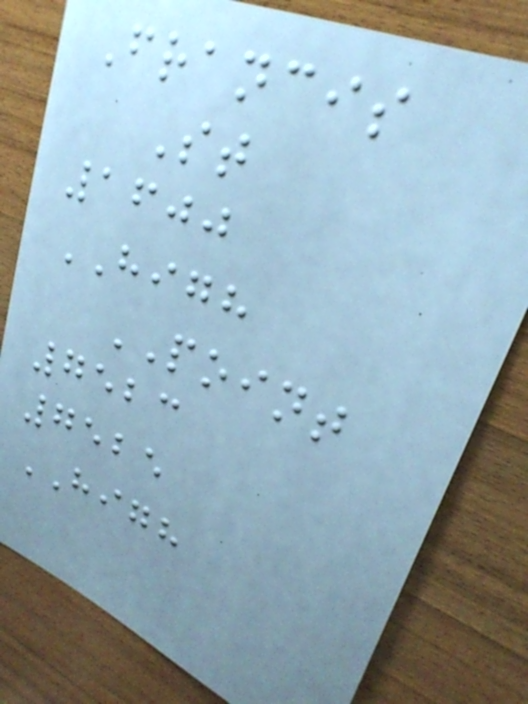Francis
St
1600
HIGH
POINT
7523
7525
HIGH
